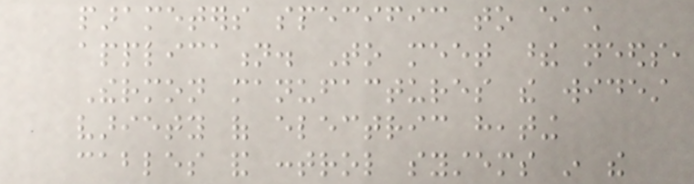parameters specific to each
application. To meet these needs,
Thermon manufactures the widest
variety of electric heating
cables and control systems in the
